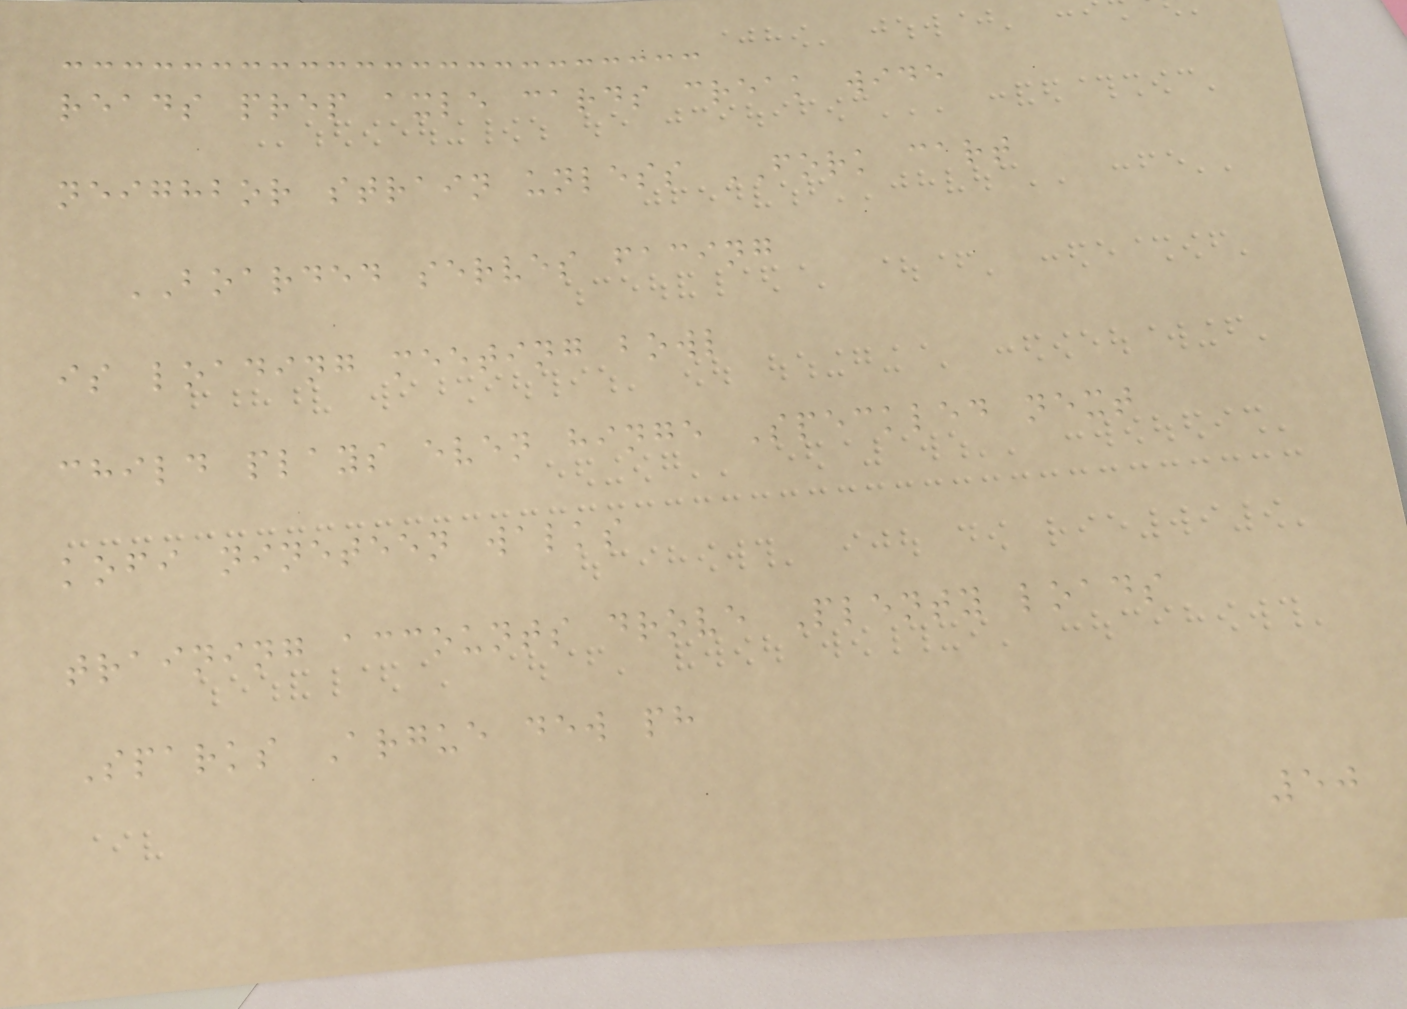reads prep axle cards creak wide
neighbor strain unless FORK cart
BOARDED serves facing
is loading meeting bowl
child plays even hinge Speckled next
kofi nineteen walks
training accounts drove Plenty loads
Sparks Argue dew ph
50
